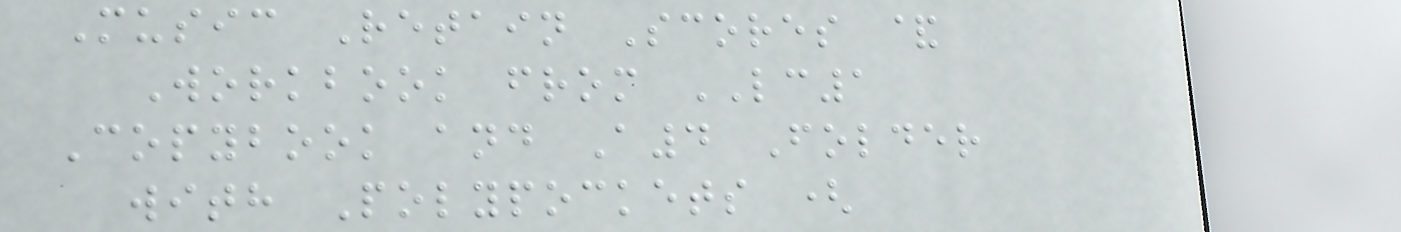Music Retain Scores &
Workbook from LC1
Copybook and A4 Folder
with Polypockets (
